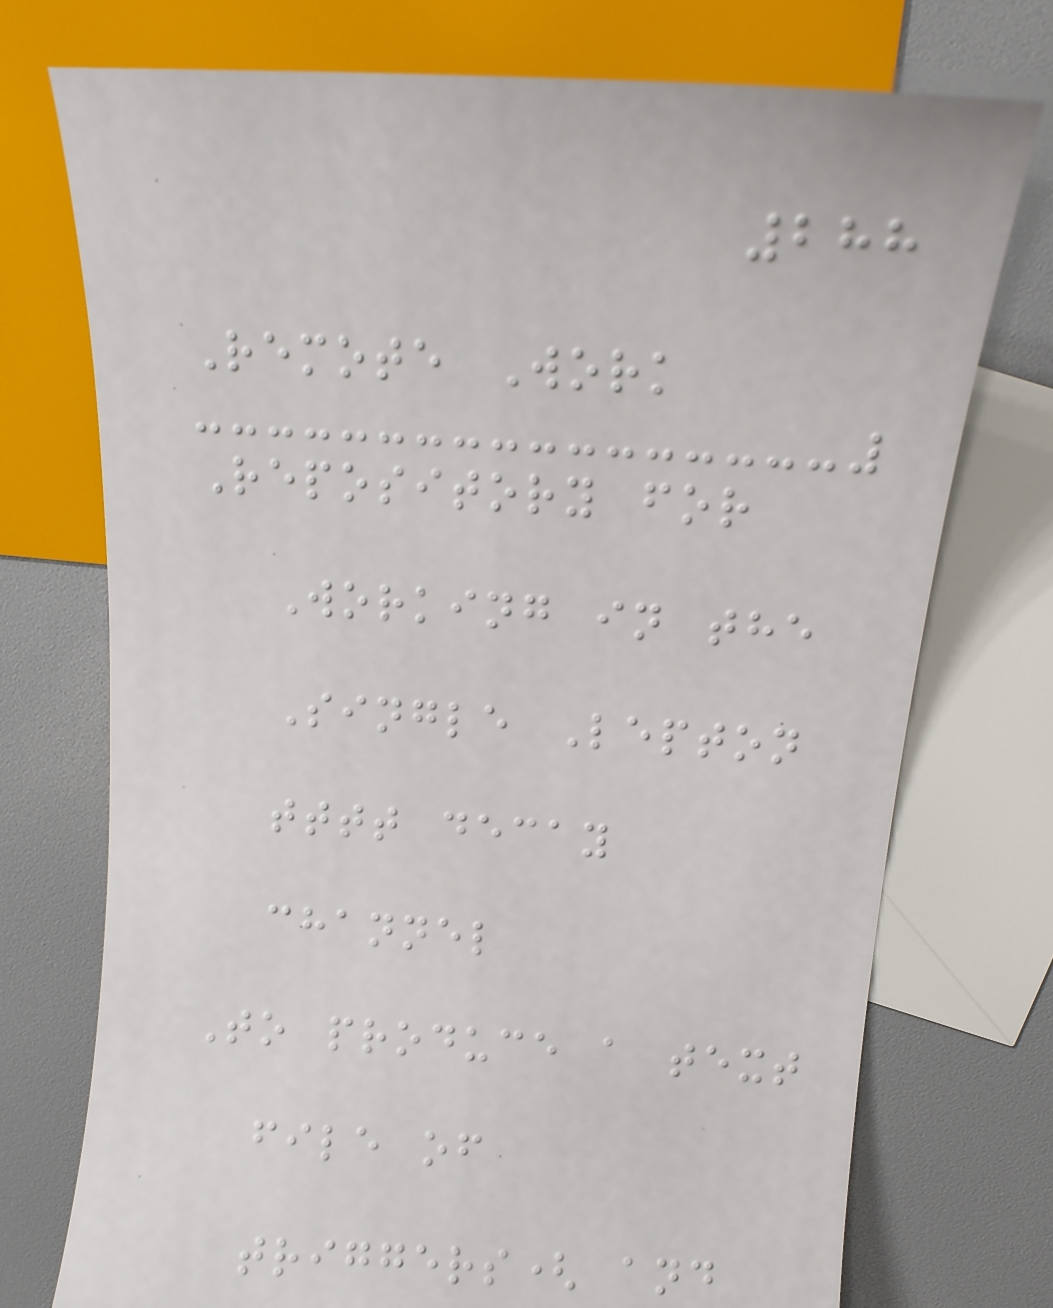288
Remote Work
Repository for
Working in the
Single Lepton
tttt decay
channel
To produce a text
file of
triggers( and
